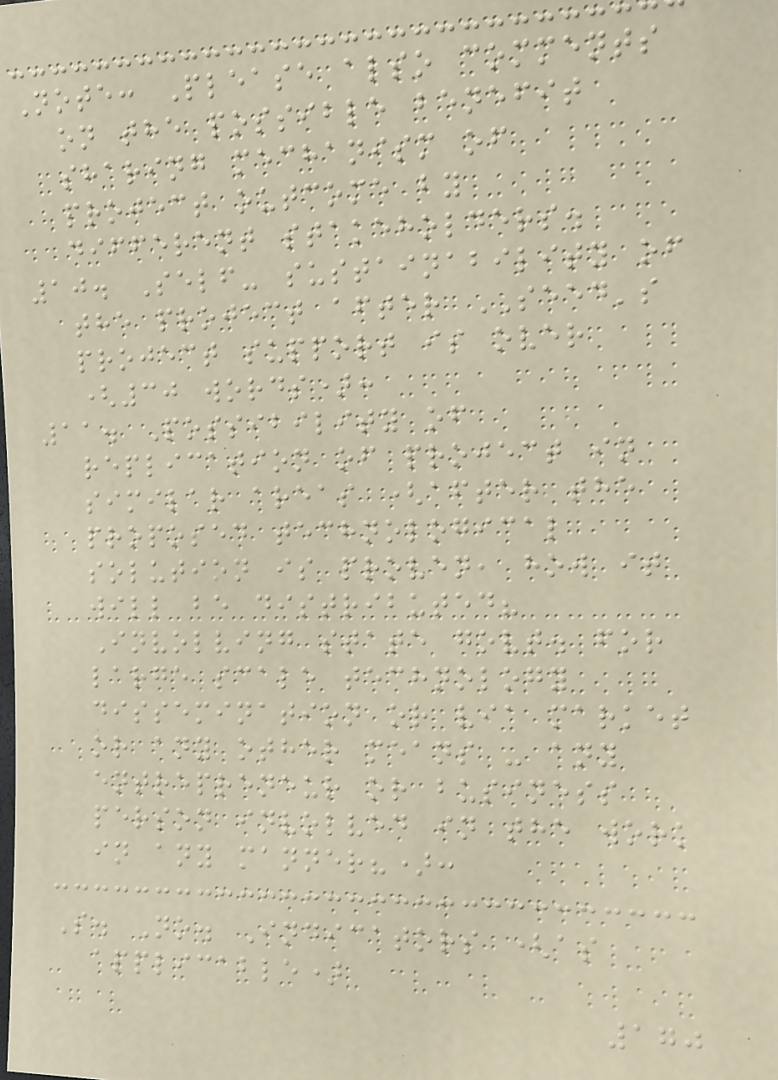Note: Please also comments
on the possible benefit
sharing mechanism of
project outcome by
different stakeholders.
10. Self- sustainability of
the project after SEED's
project support is over
(30 words):
11. Possibility of
replication of project in
similar areas (after the
proposed technological
solution is proven, how it
will be distributed?
Involving state govt. for
large scale technology
dissemination or via market
or any other means - any
entrepreneur or business
person involved in the work
in any manner?):
S. No. Indicators (as
applicable)
170
